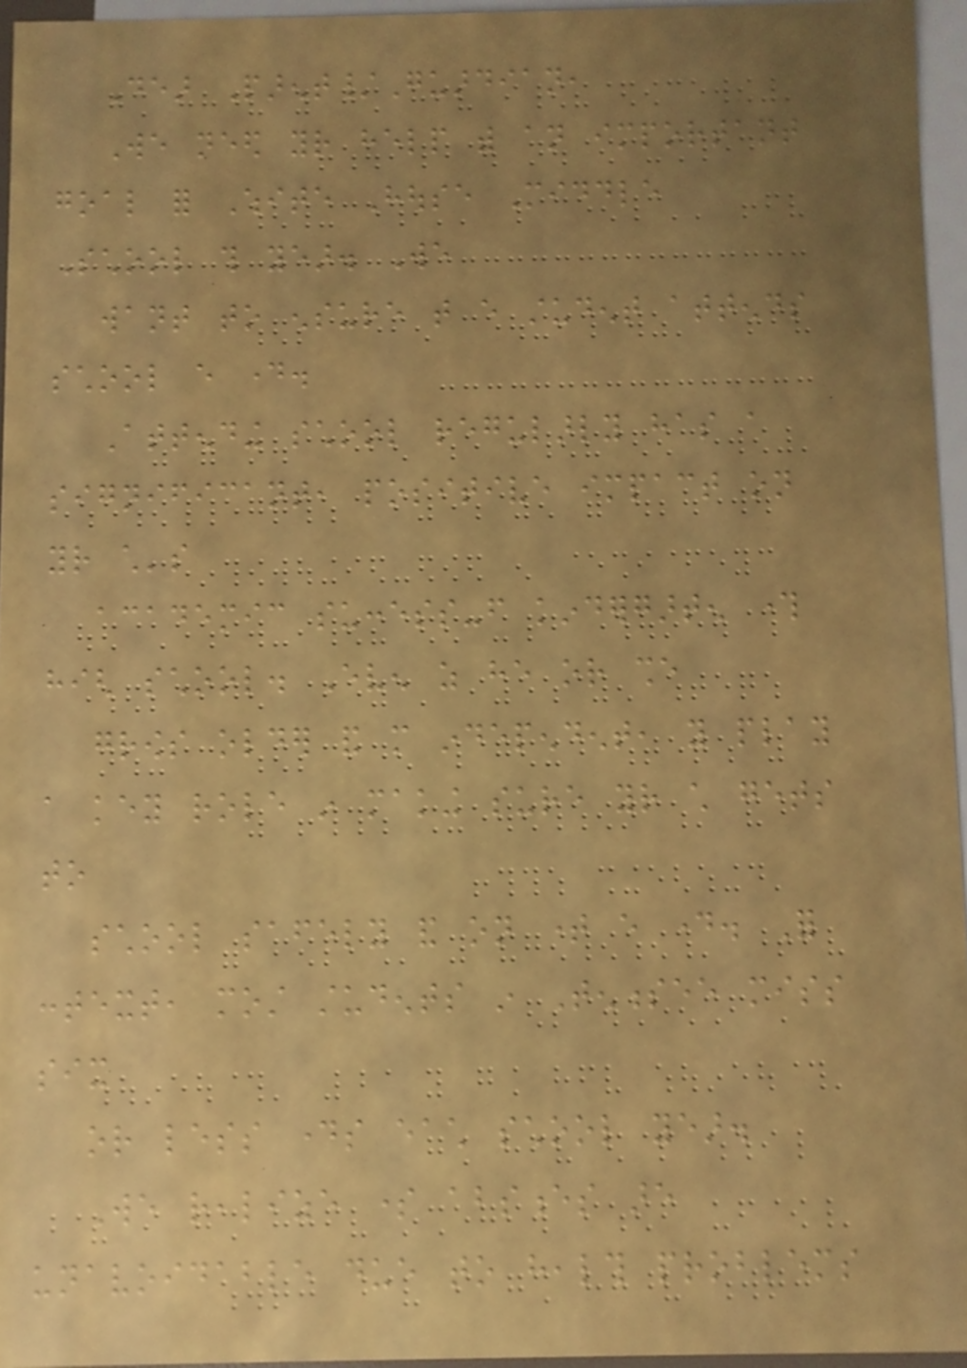Dear Parent/Guardian,
We need your help with an important
goal for White House Middle
School this year. We
want to ensure that every student attends
school every day.
Attending school regularly has a
significant, positive impact on
your child's
academic success-from kindergarten through
high school. Even as he or she
grows older and more independent, you play
a key role in making sure your child gets
to
school safely and on time every day. For
context, most students in Tennessee miss
six
or less days each school year.
We realize some absences are
unavoidable due to health problems
